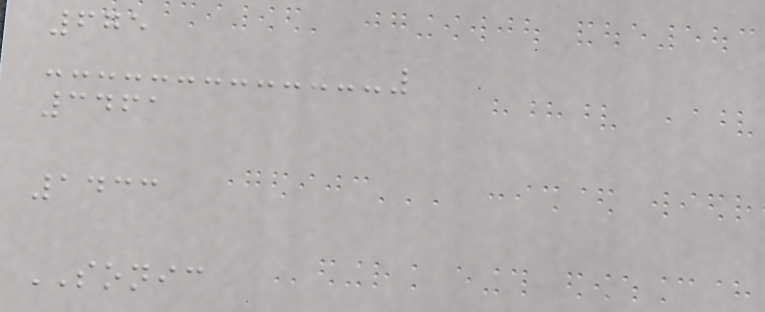675
3461
1433
SONIC
